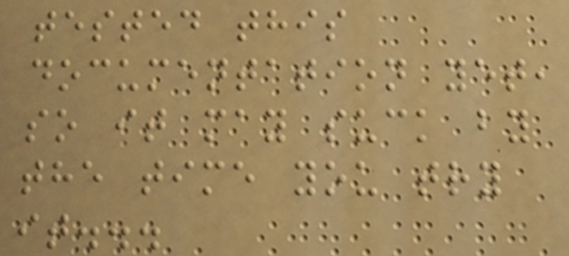tested this
documentation yet,
so it may suck by
the time you try
it...
